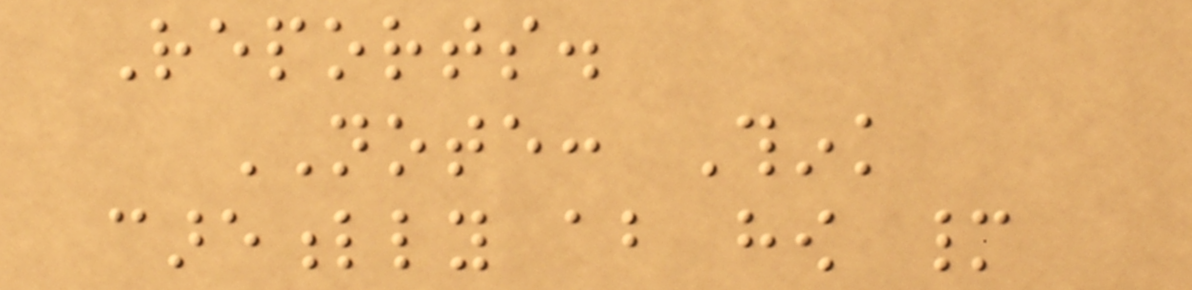Reports.
NOTE: Think
carefully about how many
